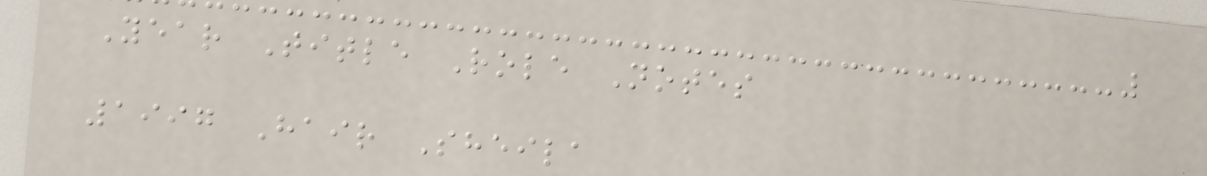Year Title Role Notes
1997 Hair Sheila
